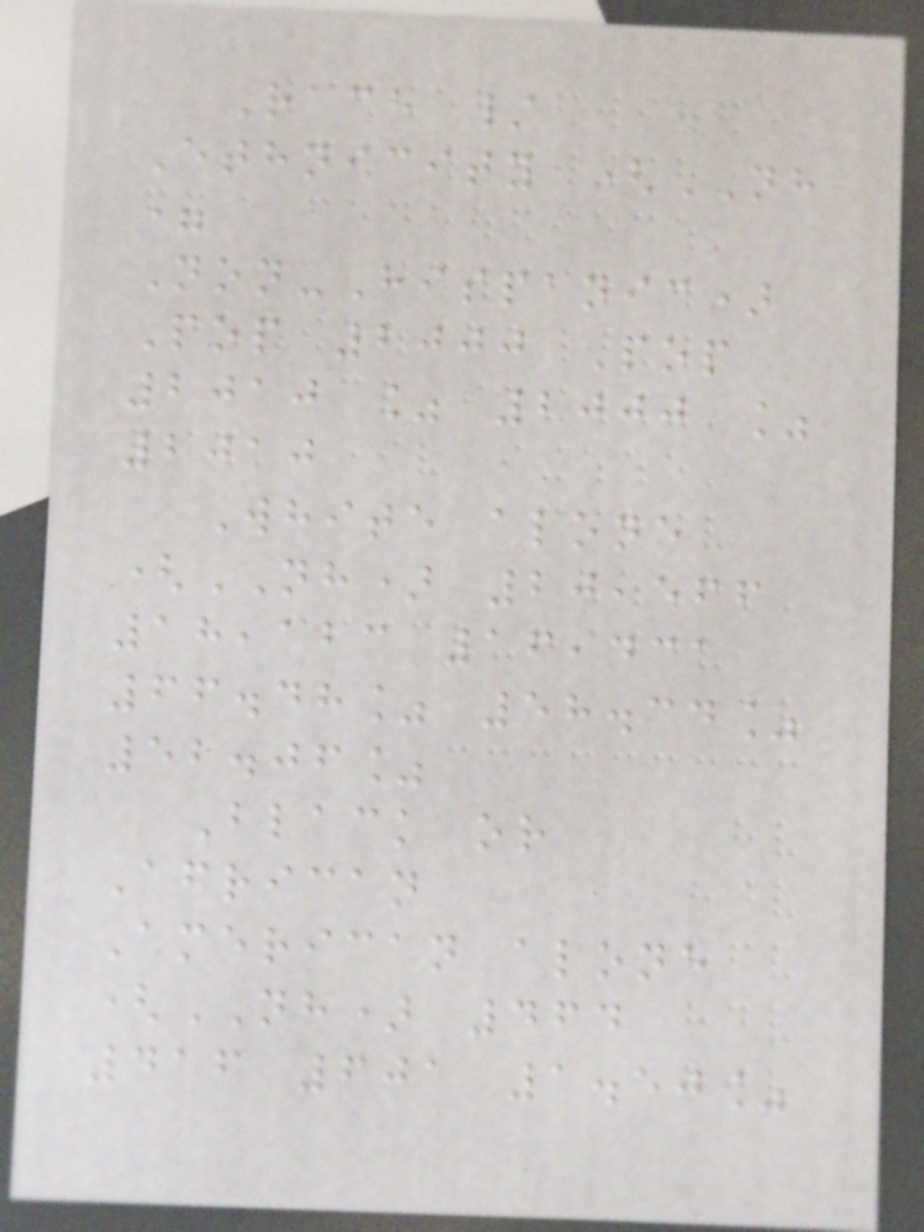Race /
Ethnicity (NH
=
Non-Hispanic)
Pop 2000 Pop
2010 % 2000 %
2010
White alone
(NH) 20,566
18,123 16,431
66.48% 58.34%
52.06%
Black or
African
American alone
(NH) 464
416 601 1.50%
